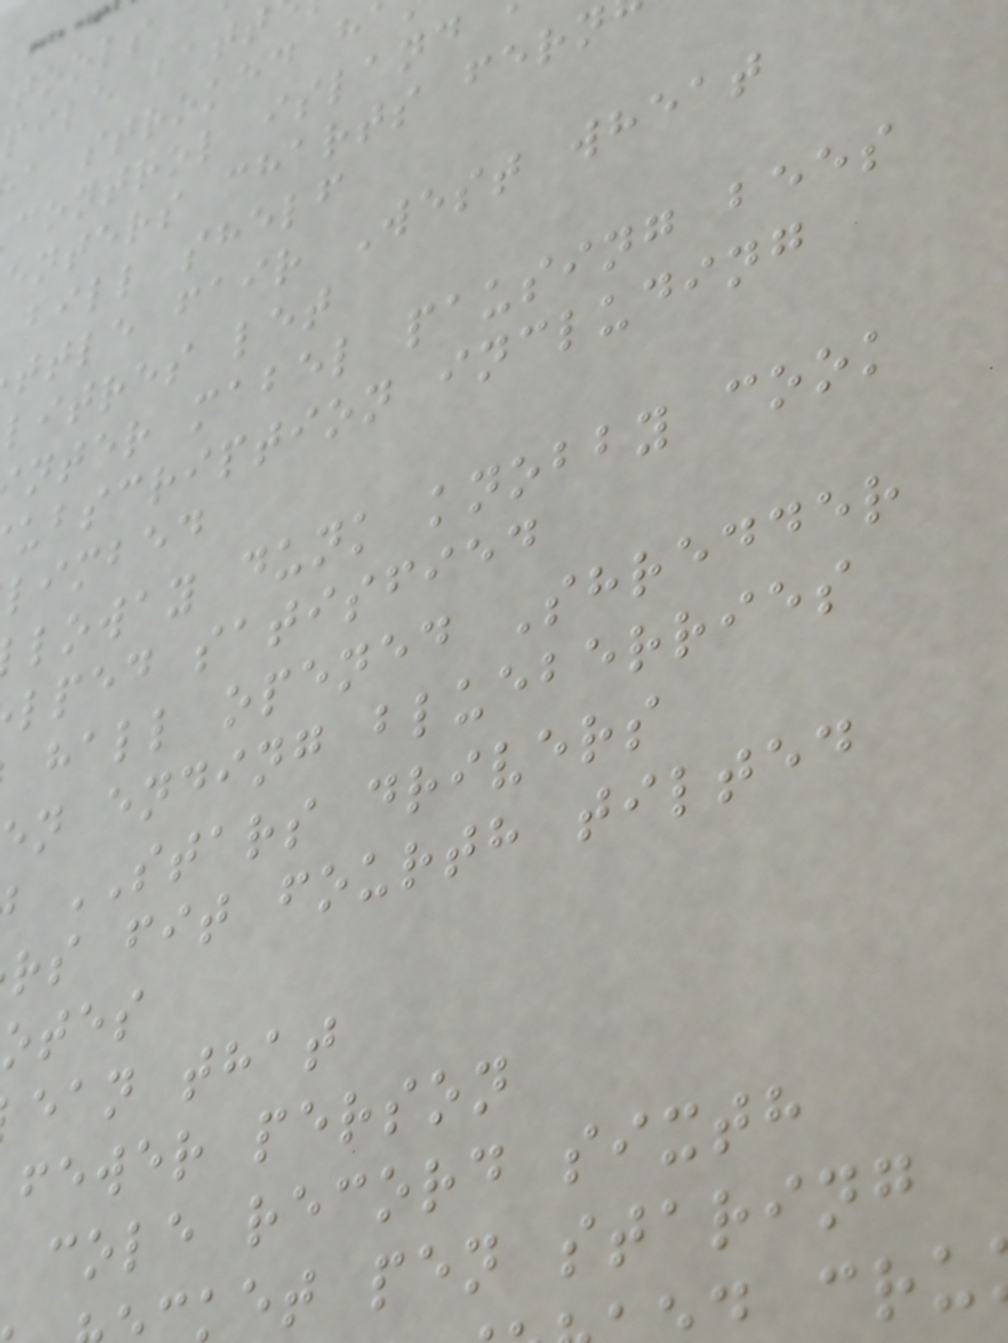pile batt
a stroked h
control island
enters charts fern
bill shelf
ttle fair West wheat
litres let
nter mabel pausing bees
ubscription including
limbed
loway dunk knobby cook
lped satisfied
hall opened Shredder
n ending blueberries
STARS drivers
rs fit fourth tilted
otes
ean that
fewer person
cole record sixth
ket pen staring
